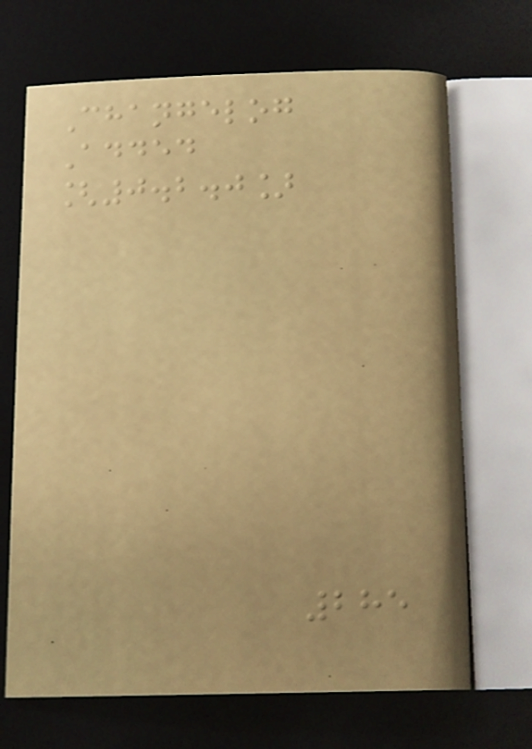Changelog
Added
[0.2.0]
285
